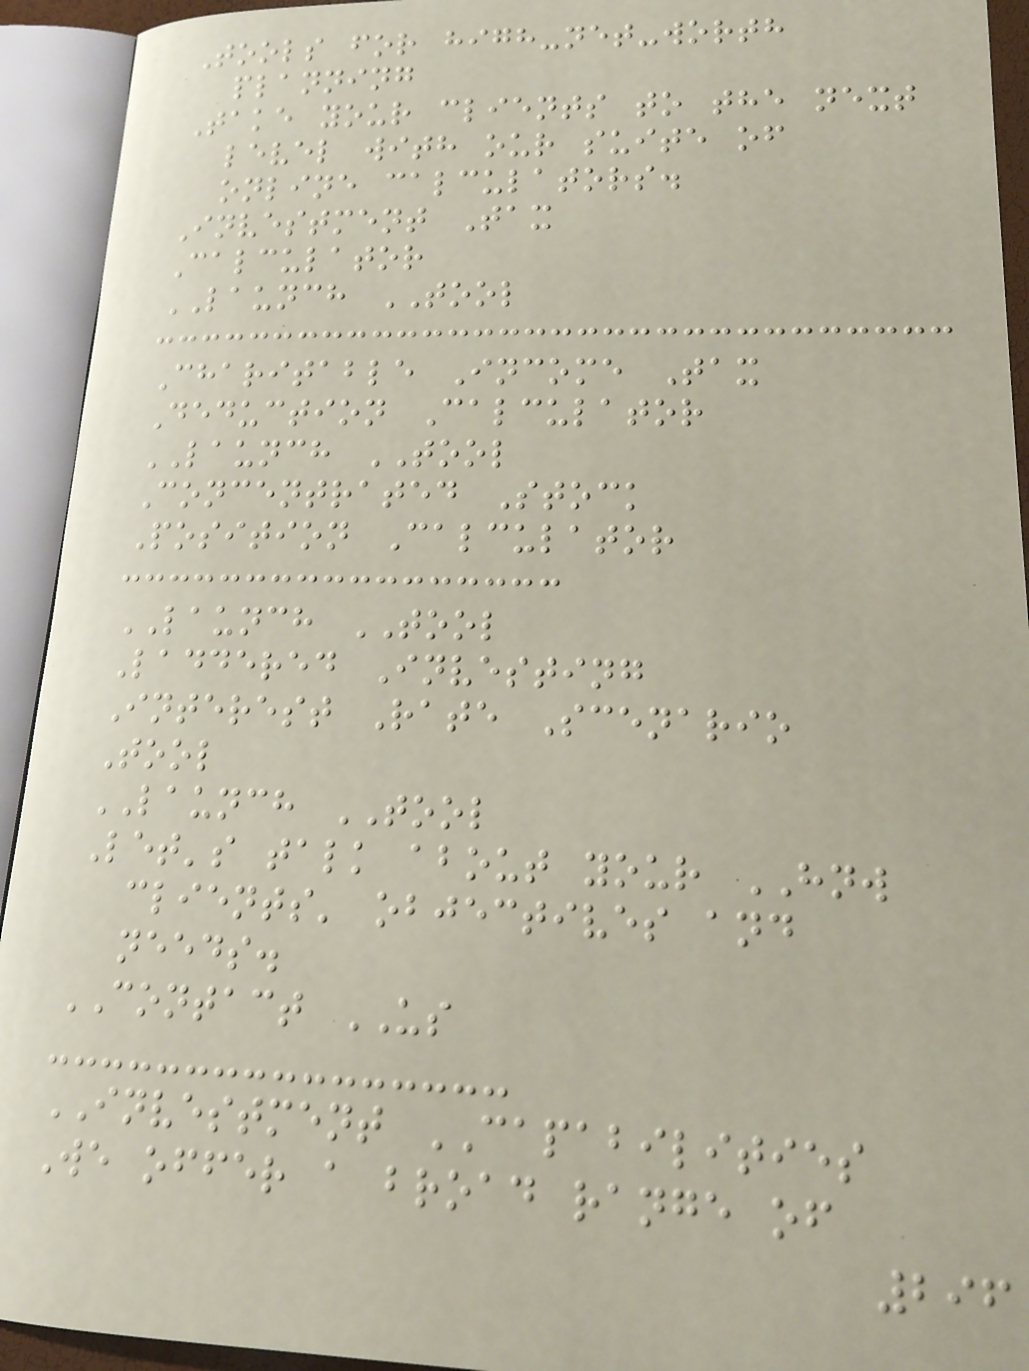Tools for high-net-worth
planning
Take your clients to the next
level with our suite of
online calculators.
Investment Tax
Calculator
LAUNCH TOOL
Charitable Income Tax
Deduction Calculator
LAUNCH TOOL
Concentrated Stock
Position Calculator
LAUNCH TOOL
Laddered Investing
Interest Rate Scenario
Tool
LAUNCH TOOL
Let's talk about your HNW
clients' objectives and
needs.
CONTACT US
INVESTMENT CAPABILITIES
We offer a broad range of
296
